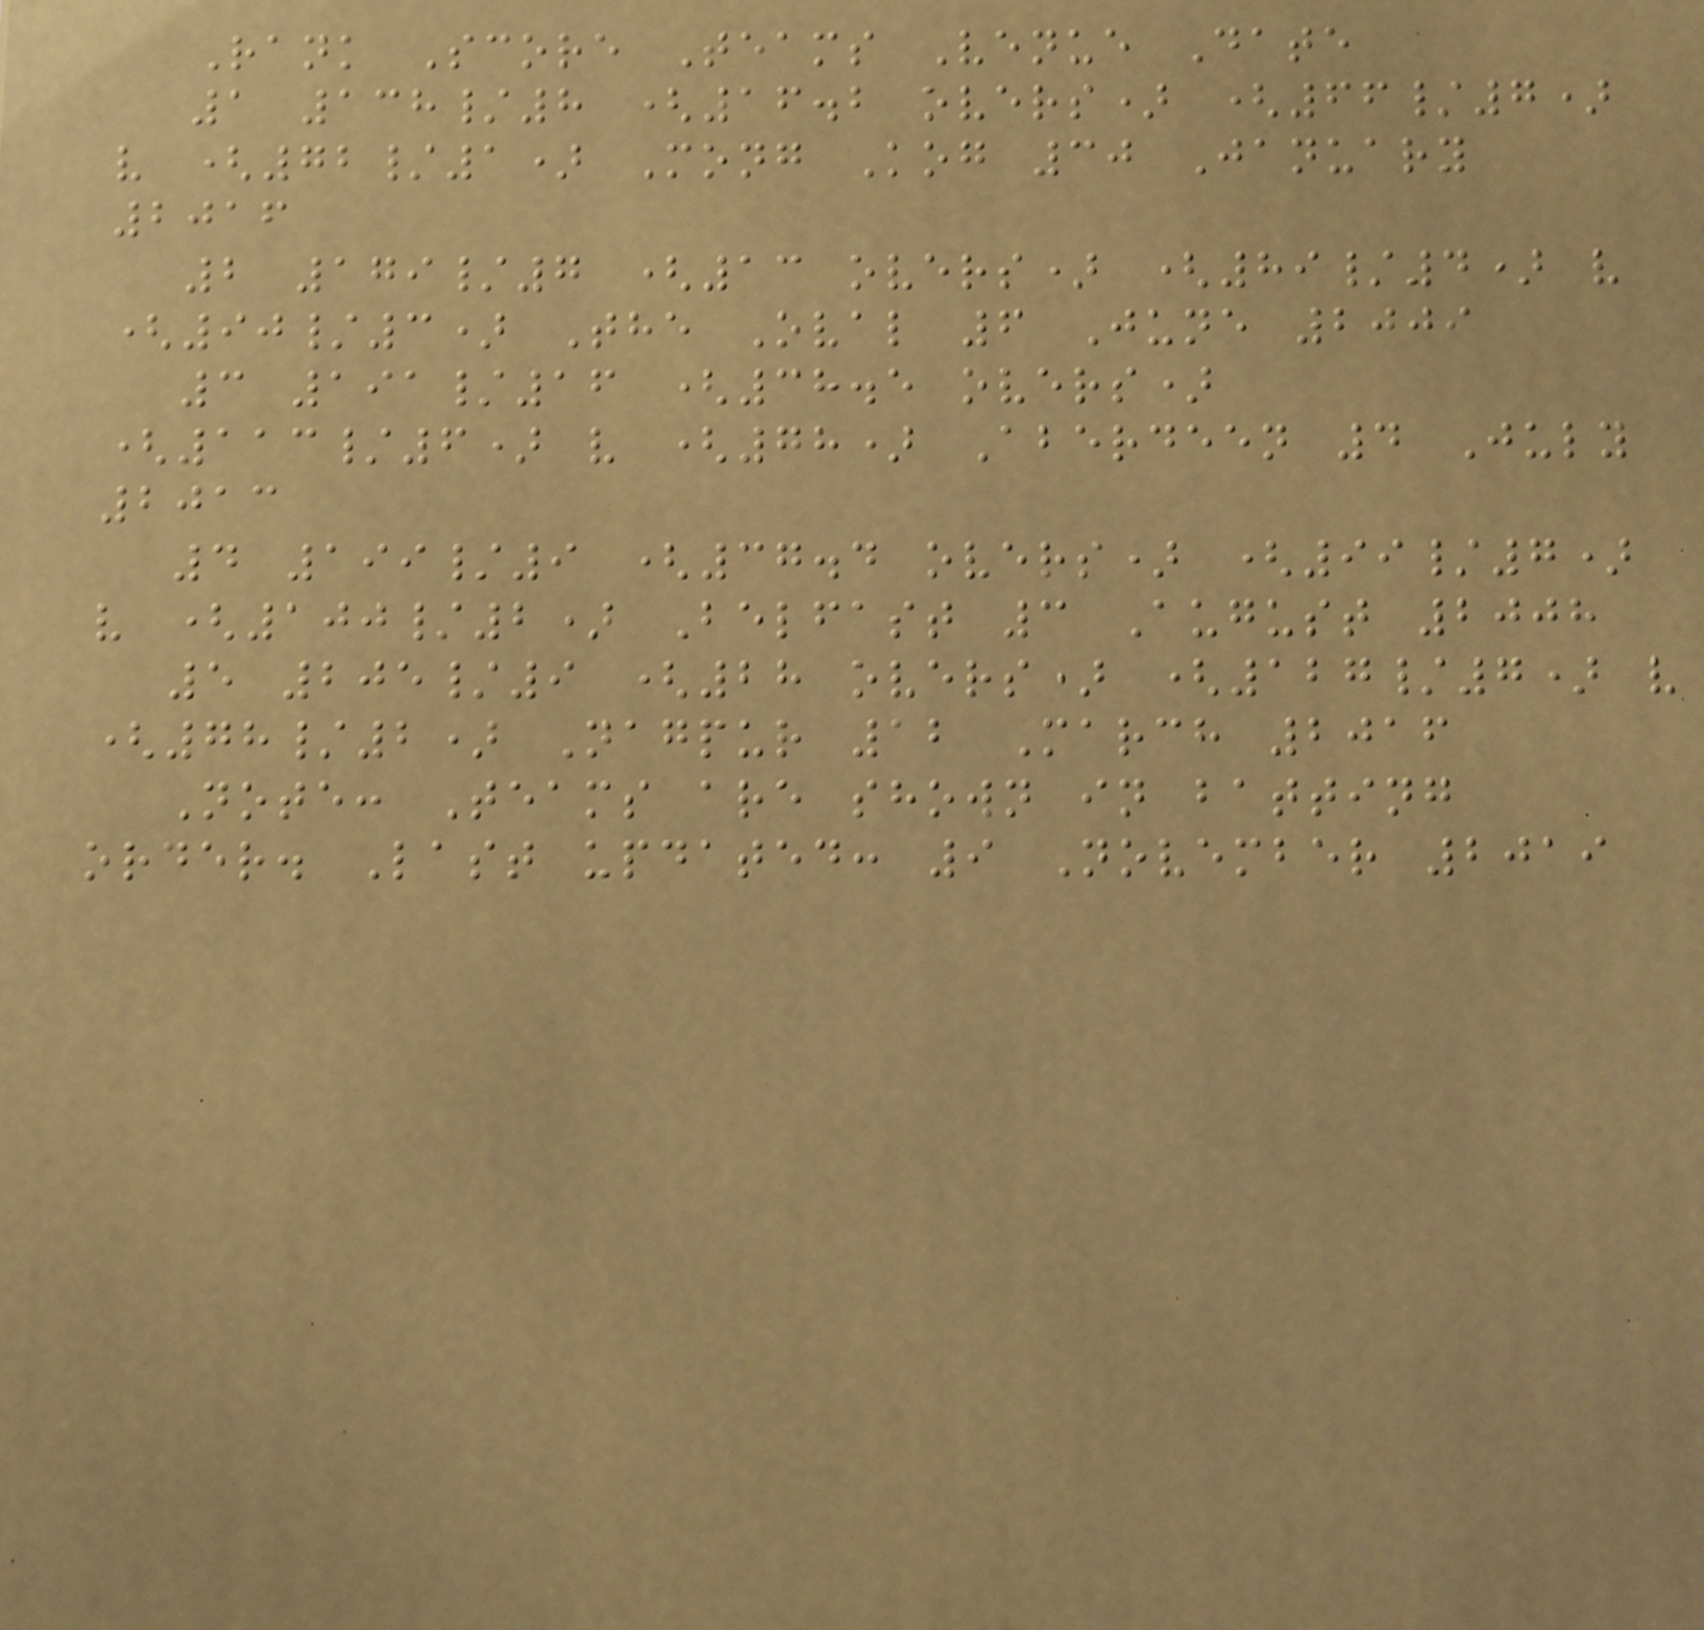Rank Score Teams Venue Date
1 138/8 (16.2 overs) (66/7)
v (72/1) Mong Kog 30 January
2016
2 179/7 (13 overs) (89/4) v
(90/3) The Oval 6 June 2009
3 191/16 (38.5 overs)
(113/6) v (78) Aberdeen 4 July
2013
4 199/9 (37.4 overs) (99/7)
v (100/2) Belfast 3 August 2008
5 205/9 (28 overs) (127/7) v
(78/2) Nagpur 12 March 2016
Note: Teams are shown in batting
order. Last updated: 9 November 2019
